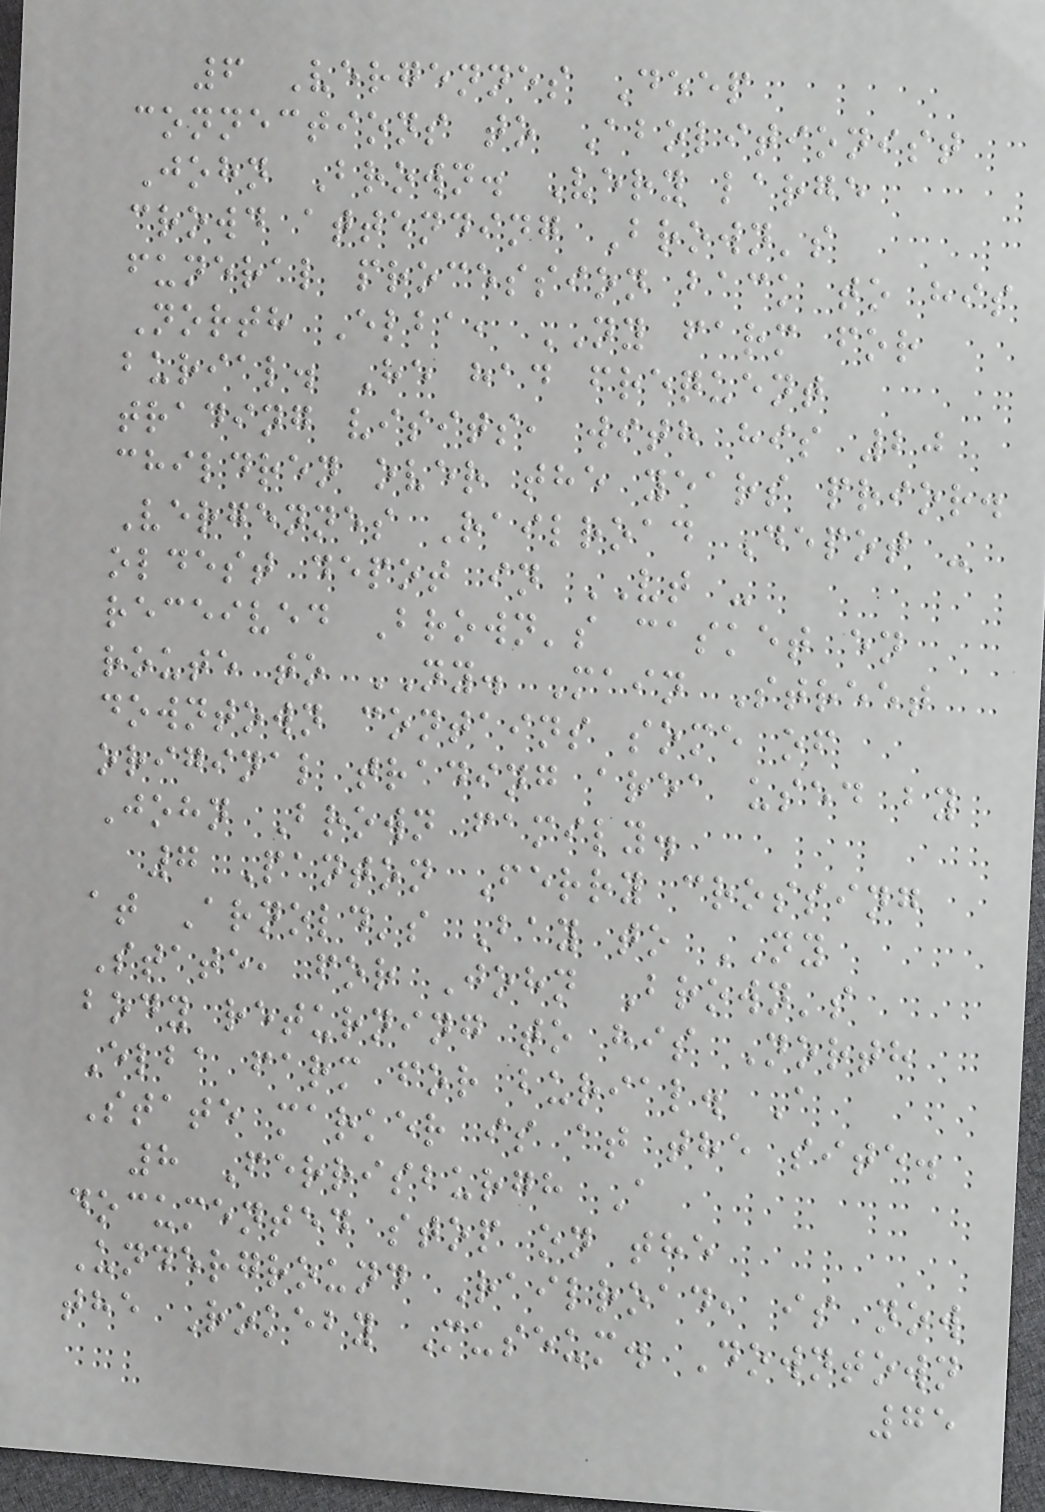6 Vergennes Deep
connections to Abolitionist
John Brown. Very large
crowd attending Brown's
funeral procession back to his
North Elba, NY farm for
burial. He had frequent
trading visits, with his 20
children over the years prior.
Vergennes Railroad Depot -
oldest depot in VT -
received Brown's casket en
route to NY. Main Street
downtown contains some of
original trading area used by
John Brown family.
7 Panton Ferry crossing
at Arnold's Bay to NY
State, for John Brown's
body returning to his North
Elba farm for burial. A
State marker is at the site.
8 Ferrisburgh A
documented stop on the
Underground Railroad, is now
the Rokeby Museum. Downtown
75
